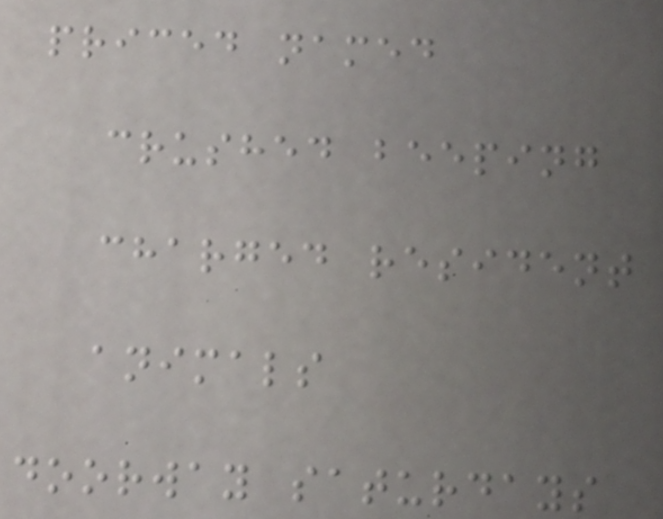priced named
crushed beeping
charged resident
animals
doorway saturdays
